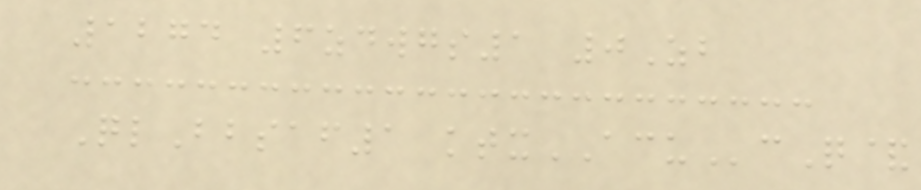1274 6zdwgs1 0Zb
QlBbsaf1 ktxACUcQ&
